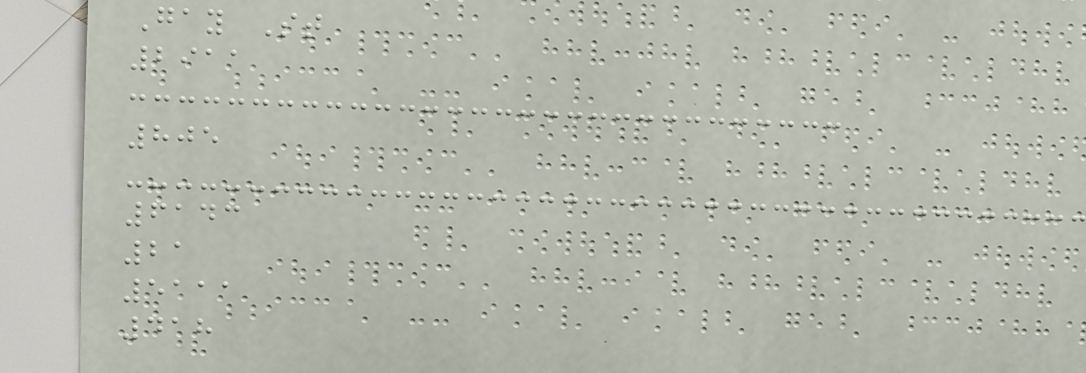Gay St
2911
805
6143
21
5111
418
